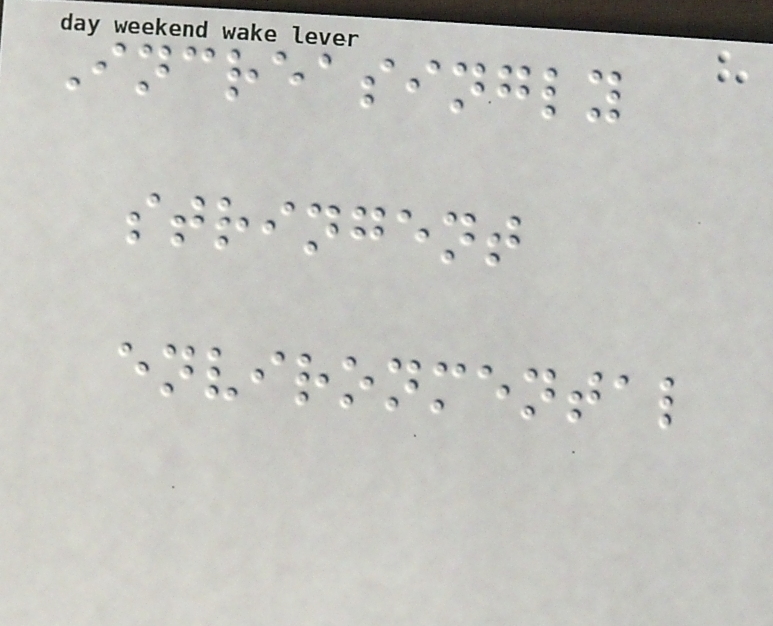Increasingly
stringent
environmental
